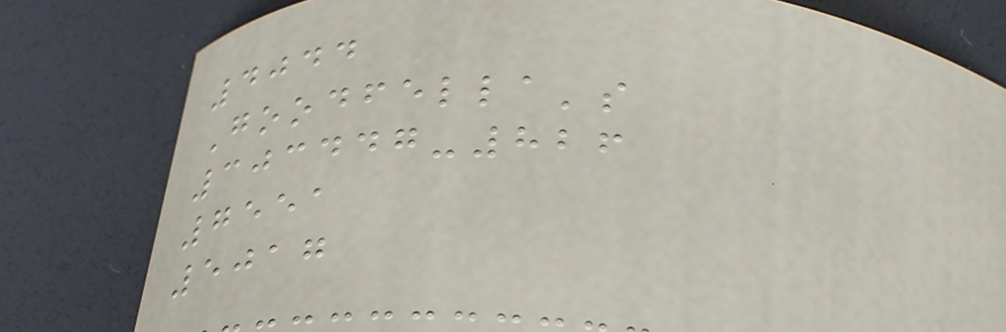4044
Goodfella's
303447-826
7551
5017
